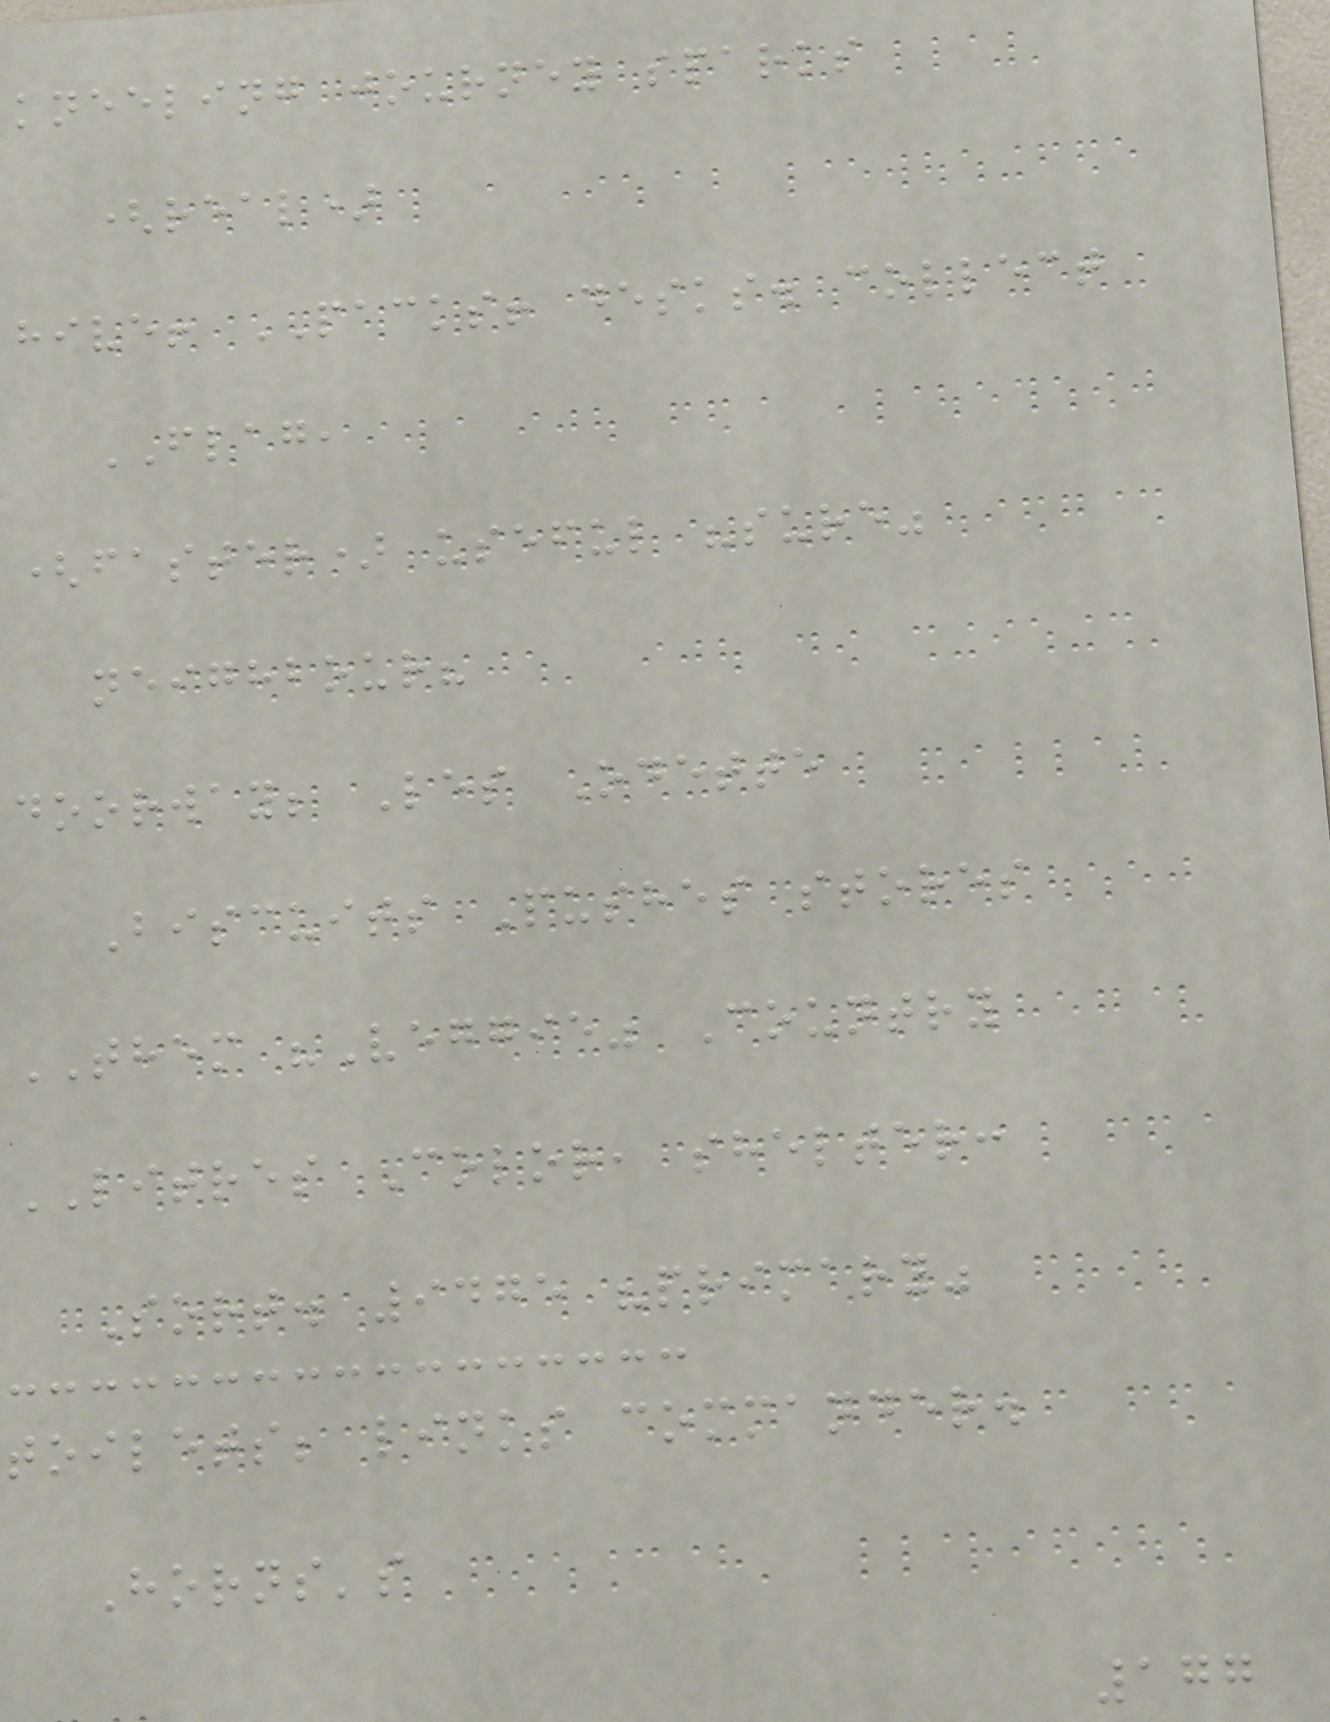kneeling journey sparks
(real)
hive! PACKS! desks. collect
FLAG,
(faster) useful "sure"
neighbour?
doorway; Les Odette
Biscuits Pushes stores
THEM "Veggie" Country
LITRES Color, shelter:
Sort. 9475 "primary"
toilets; links commander.
Horns's
177
